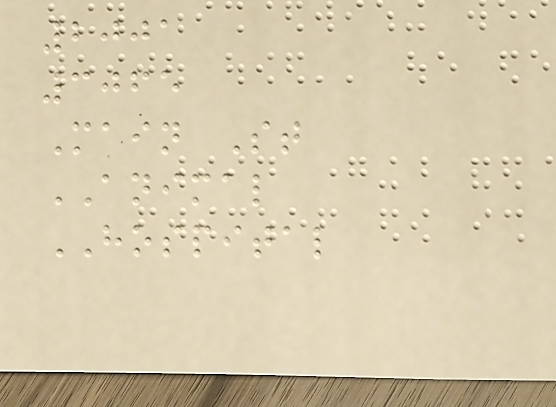2001
3065
Main St
ANIMAL
HOSPITAL
